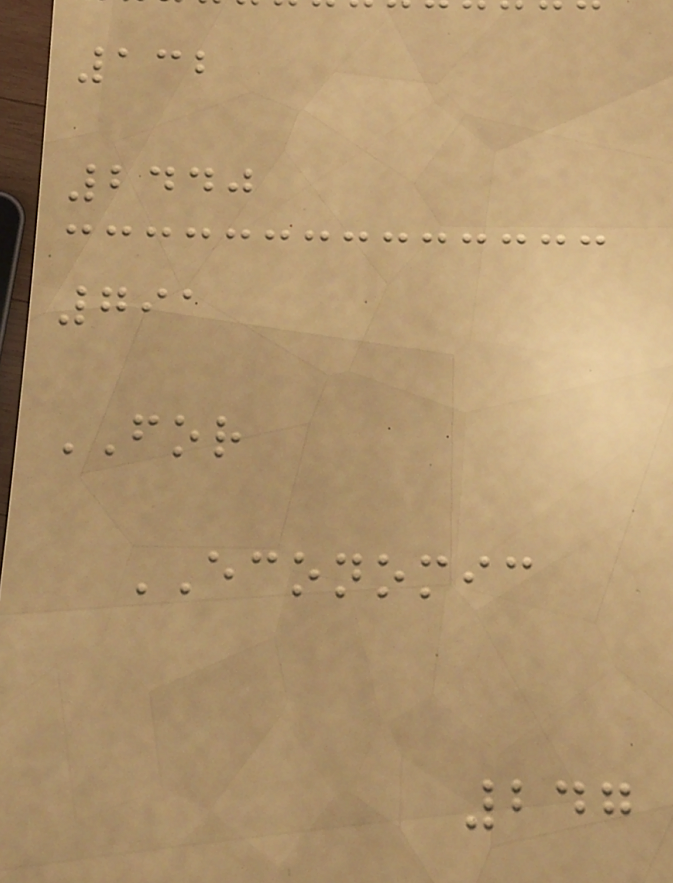132
2440
791
FOR
ECONOMIC
247
